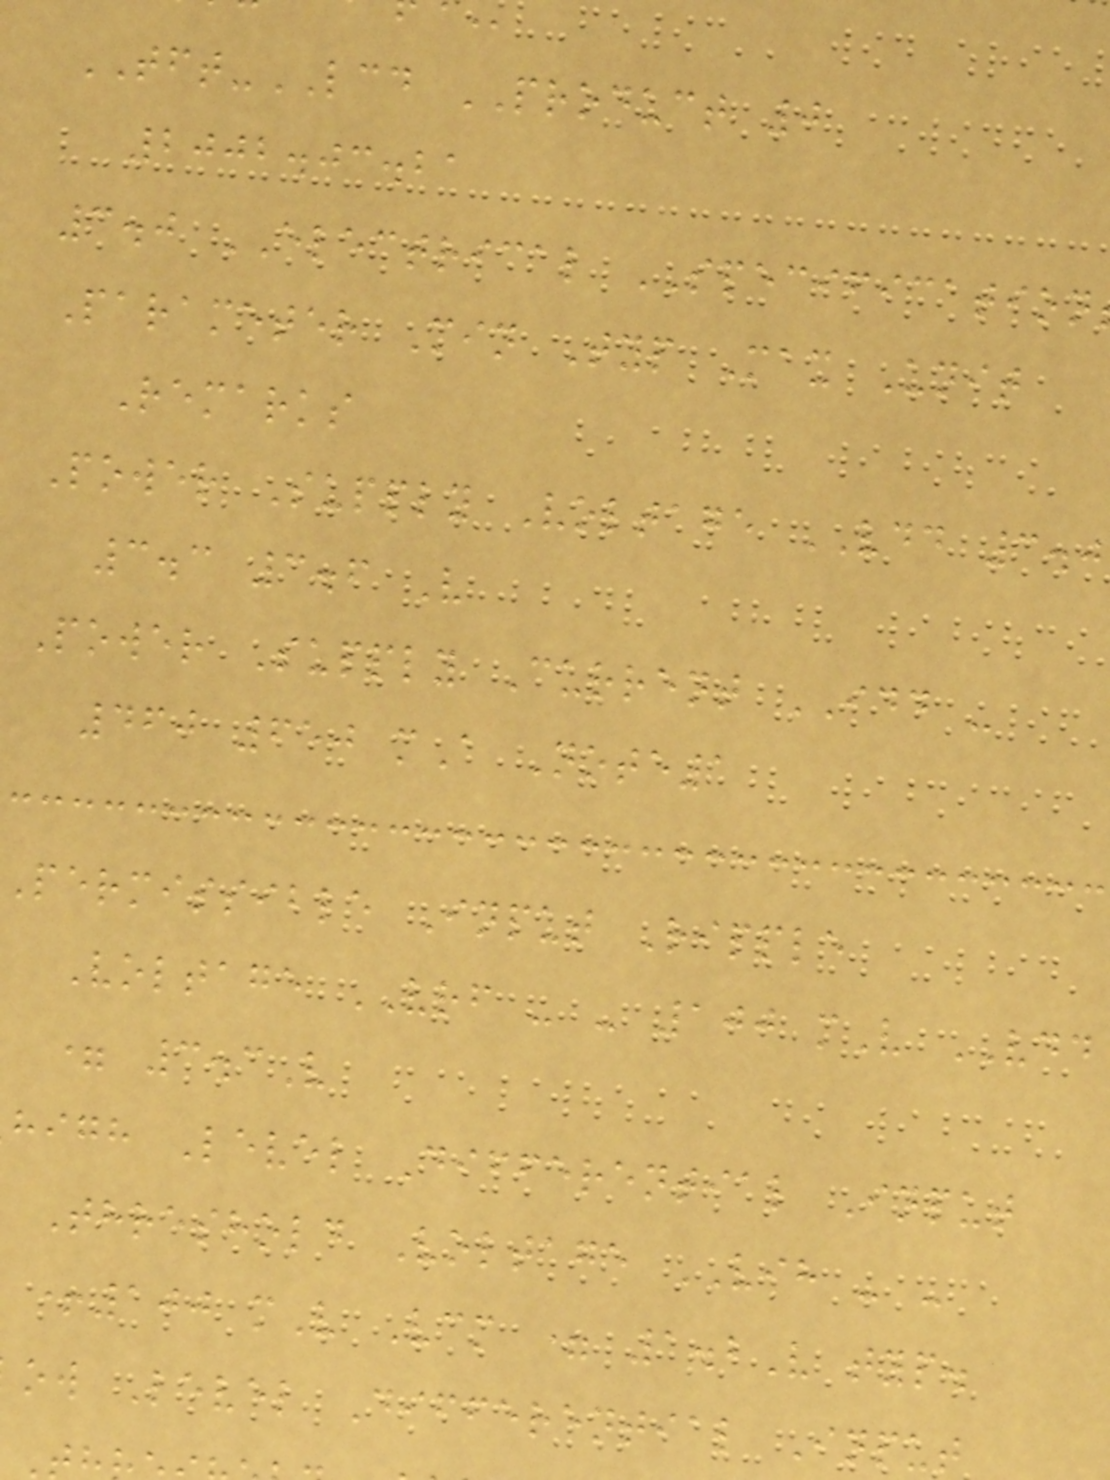TFT-LCD PRODUCT 0
2002.03.21
3.0 ELECTRICAL SPECIFICATION
Parameter Min Typ Max Unit
Remarks
Power Supply Voltage VDD 3.0
3.3 3.6 V
Power Supply Current IDD -
460 650 mA Note1
Permissible Input Ripple
Voltage VRF - - 100 mV VDD
= 3.3V
high Level Differential Input
Threshold Voltage VIH - -
+100 mV Vcm = 1.2V typ.
ow Level Differential Input
